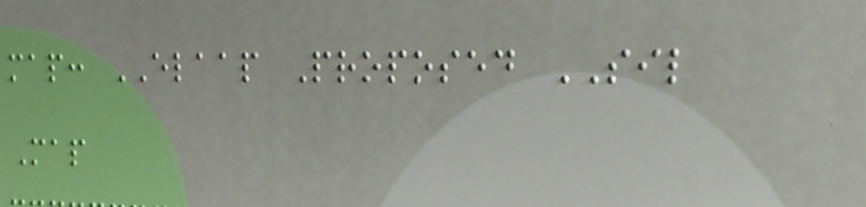map: ELAAP Proposed SIL
Map
